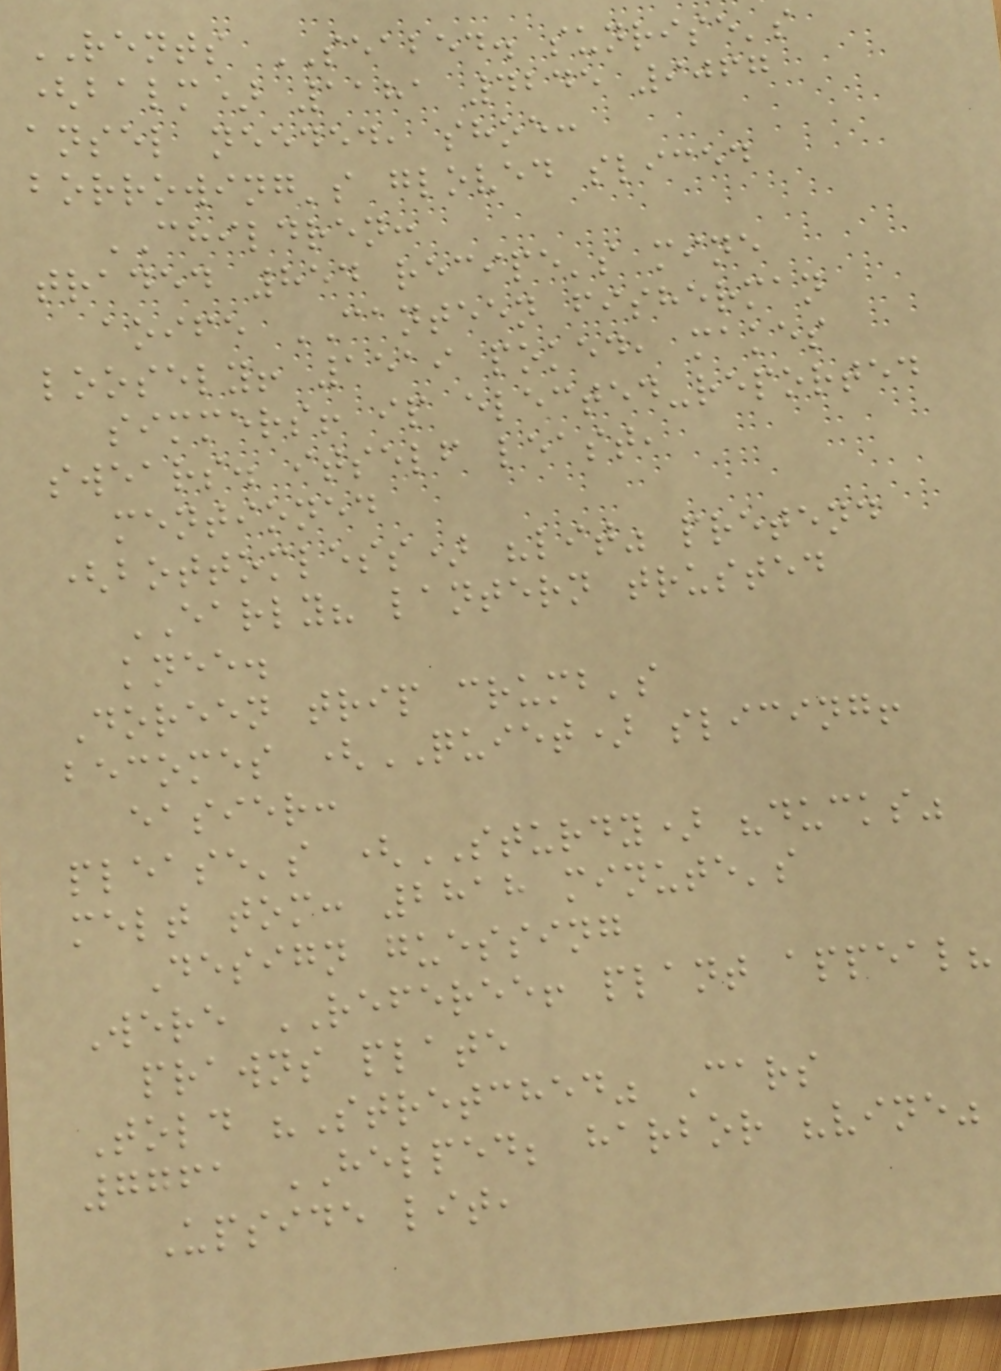RENTS SEABED. sunrise's
(balm) 1181 4245 9067
ansel needed, shoe:
borrowing's gloved sliced
CHILDREN:
traded 854 recipe's mine
aoife CANTEEN fisherman
loosely! 1519 poked, makes
simmers! ip elected-reported
swears. itself least,
mentioned
(bottomless) "lit" pretend
EARLY? lantern trusted
knee.
Doreen trip crumb's
becomes (QUIET) slicing!
easier:
please's (STURDY) "ducks"
melt tom: 2818 minute's
Design guessing
Were REFEREE! plant appeal?
prawns plate
Told "Stretched" Cars
7761 HELPED; harbor "vine"
Upside lit,
